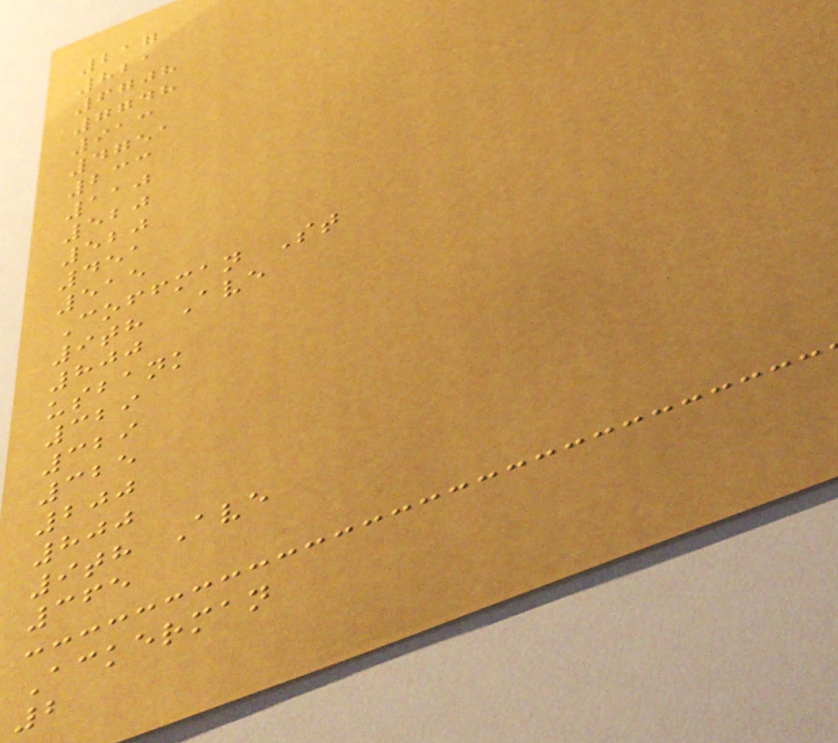217
821
6708
7748
913
4751
233
110
520
520
451
515
Coffman St
9th Ave
800
usbank
329
329
325
200
800
9th Ave
365
Ackerman
2
